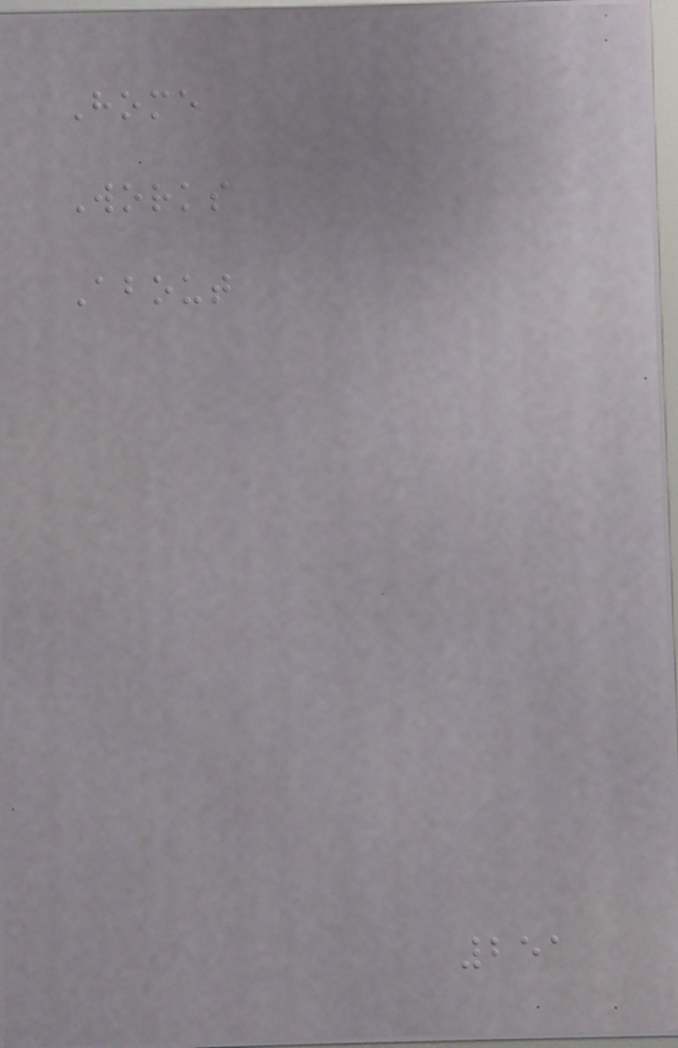Home
Works
About
251
